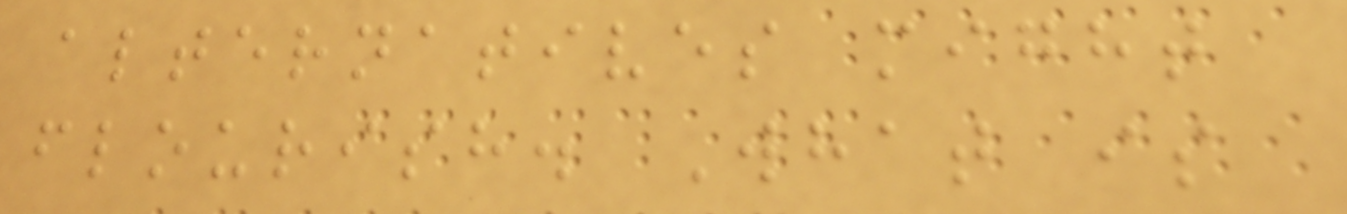alternatives might
flourish. What is
